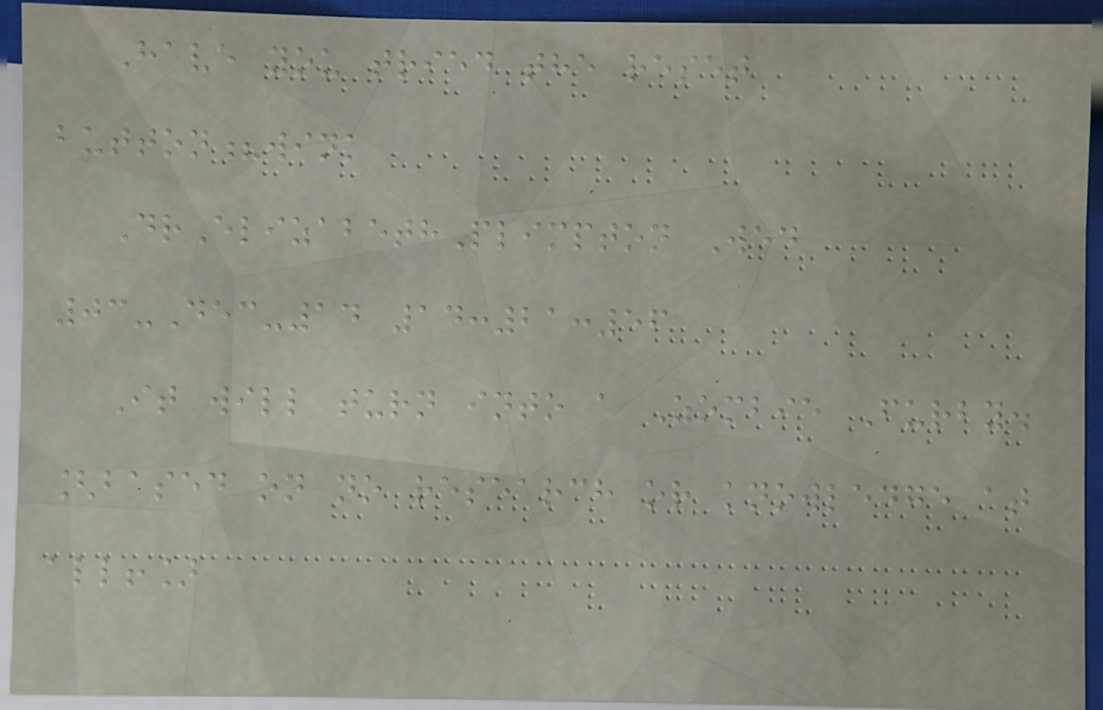Have you tried the reset
button?wink
DrElizabethPlimpton Wed
03-Dec-14 14:21:56
It will turn into a Zombie Furby.
[based on no research or knowledge at
all!]
